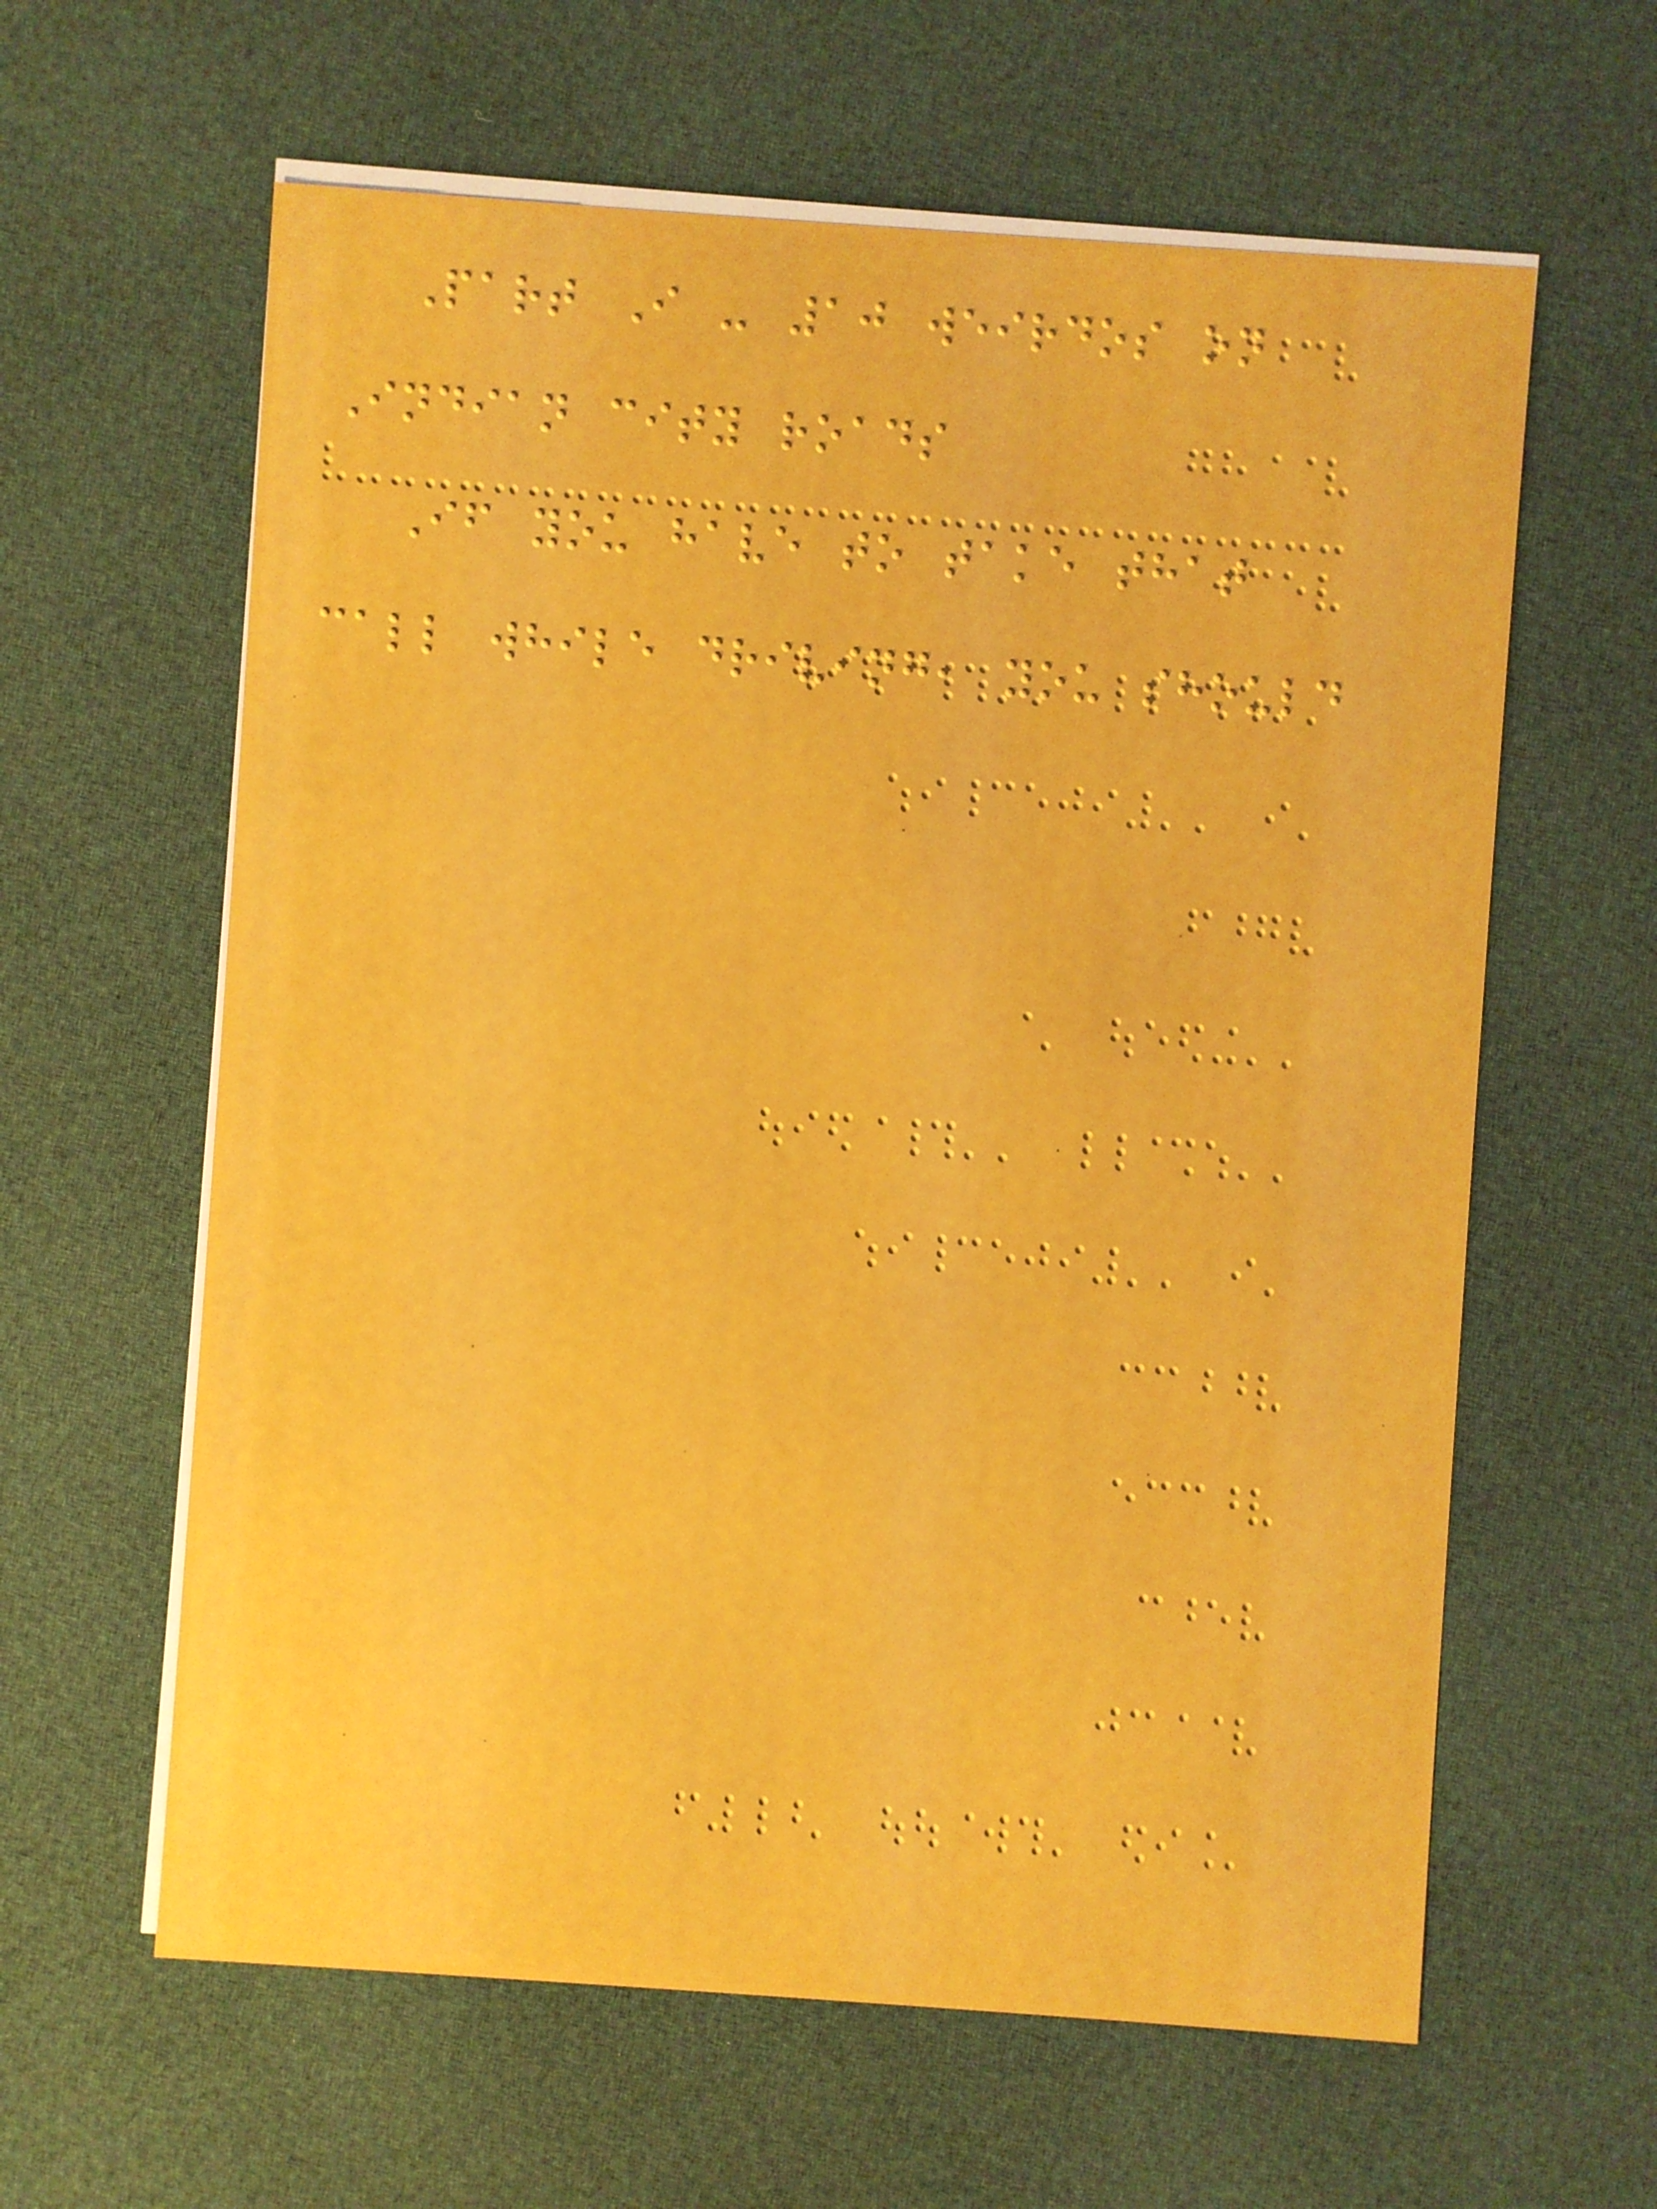Part I - 10 weirdos on
Indian city roads
If you have to take that
call while driving, you should
